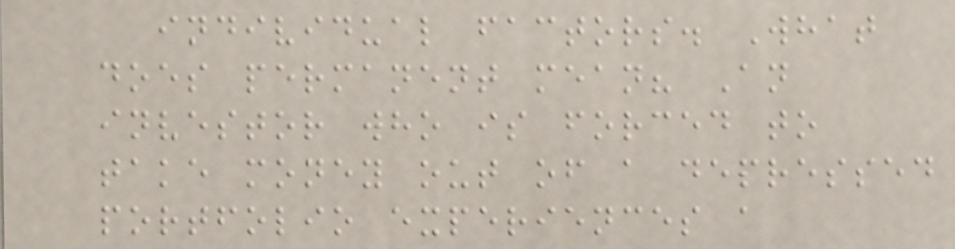individual factors. What
does permanent mean? An
investor who is forced to
take money out of a depressed
portfolio experiences a
